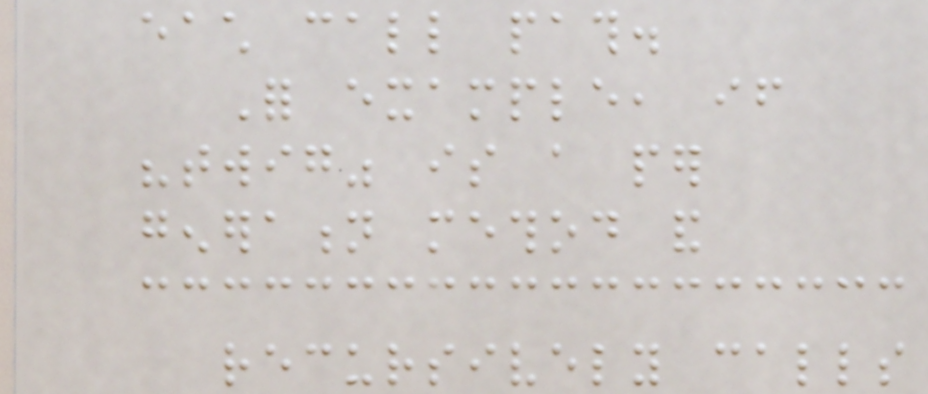each call path.
For example, if
"twig" is a per
generation method and
recursively calls
